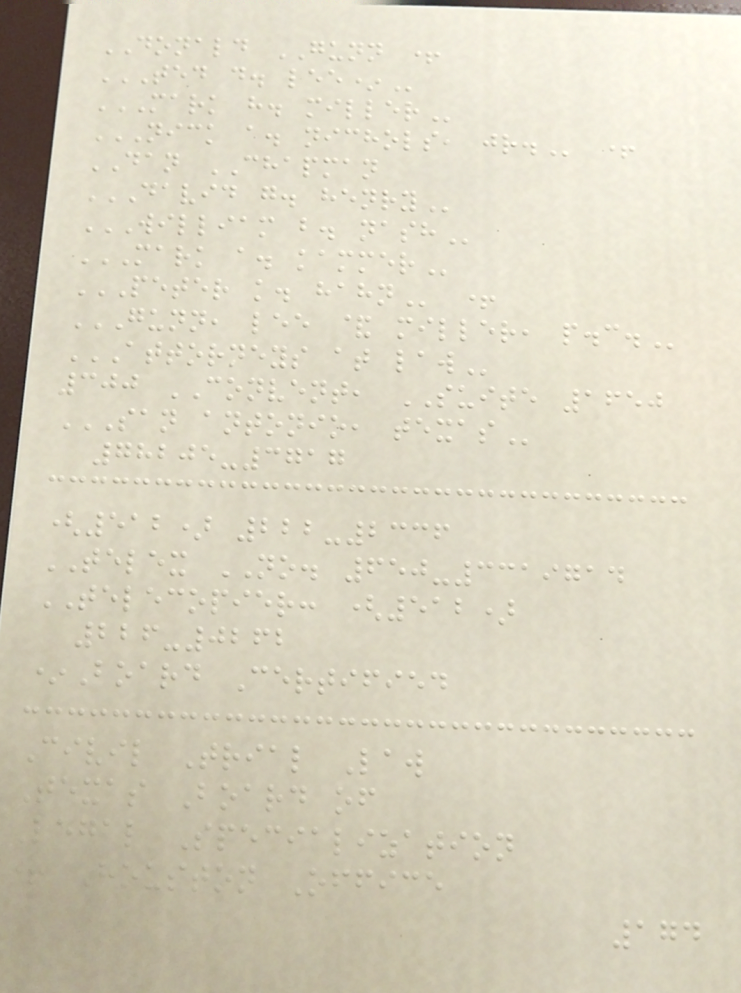DONALD GUNN +
TED D. LEE*
MARK H. MILLER
NICK A. NICHOLS, JR. +
DAN CHAPMAN
DAVID G. HENRY
WILLIAM B. NASH
MARK A. KAMMER
PETER K. HAHN +
GUNN, LEE & MILLER, P.C.
ATTORNEYS AT LAW
300 CONVENT, SUITE 1650
SAN ANTONIO, TEXAS
78205-3717
(512) 222-2336
TELEX NO. 650-3319714
TELECOPIER: (512)
226-0262
*Board Certified
Civil Trial Law
Texas Board of
Legal Specialization
+ Houston Office
174
